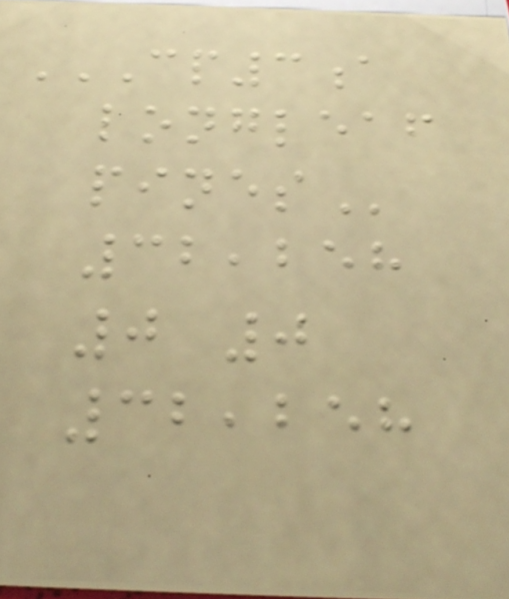CP3A
LONGLEAF
PINES
32,258
0 0
32,258
